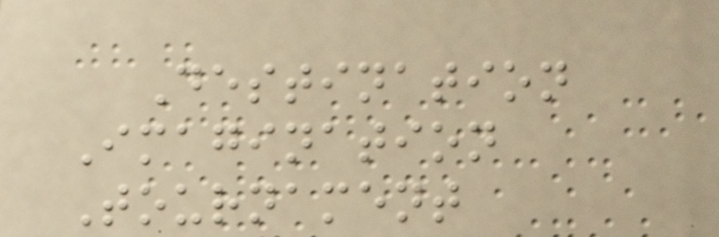Destination
Imagination
Tournament
